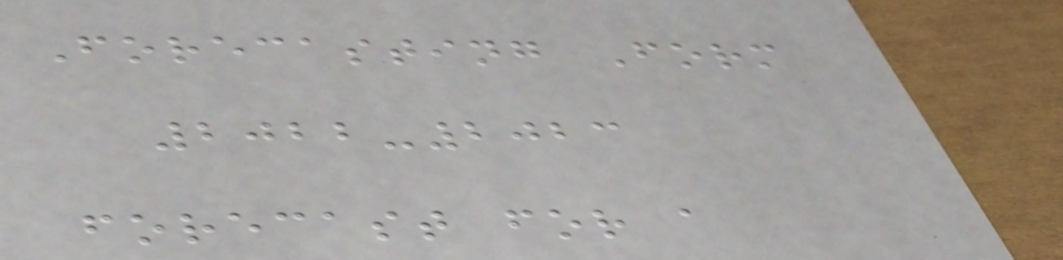Forecasting Form
2022-2023
forecast for a
